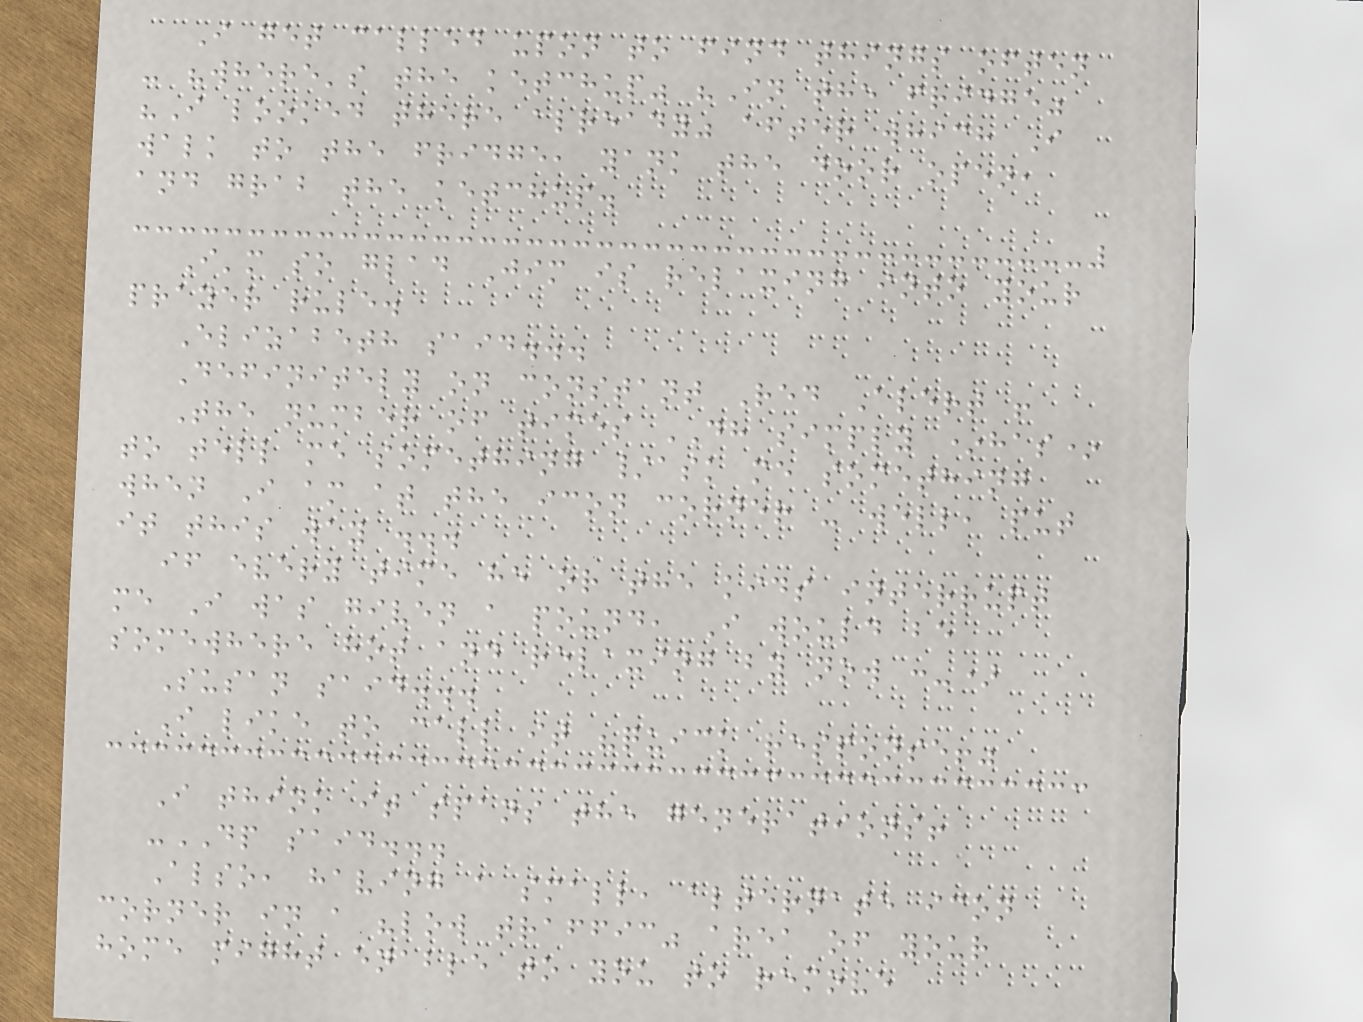I get called upon to find things often
- "where's the ketchup" "In the fridge"
"I looked there already" after which I
walk to the fridge, yank the door open,
and grab the ketchup.
I'm so glad Jim is relaxing into your
prayer rule.
Elizabeth said...
Definitely on constant Red Alert !
The number of times DH simply *has*
to tell me something /ask me something
when I am at the icon corner - well, put
it this way ...
if every time he or the kids interrupt
me I was given a pound, I would be
somewhere hot and relaxing by now :-)
Susan said...
I like to call it "quick response!"
I think it spans the generations!
-DP said...
Also, having a small, alternate icon
corner in a "low traffic" area of your
home might enable to you to remove
